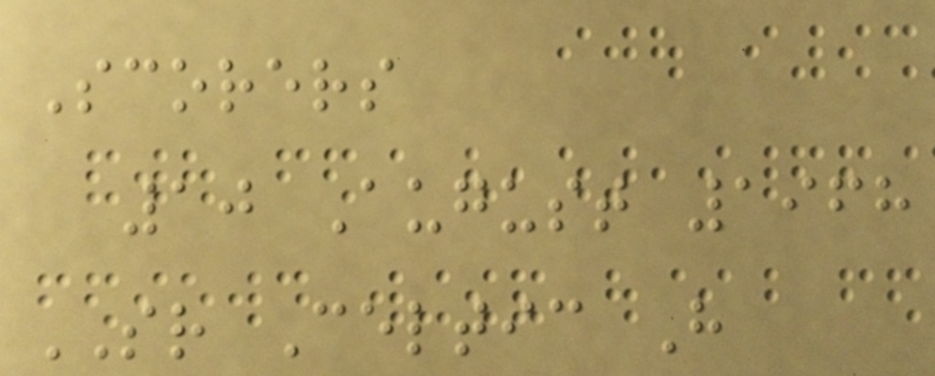Scorers
10 August 1968
SR Celtic H
